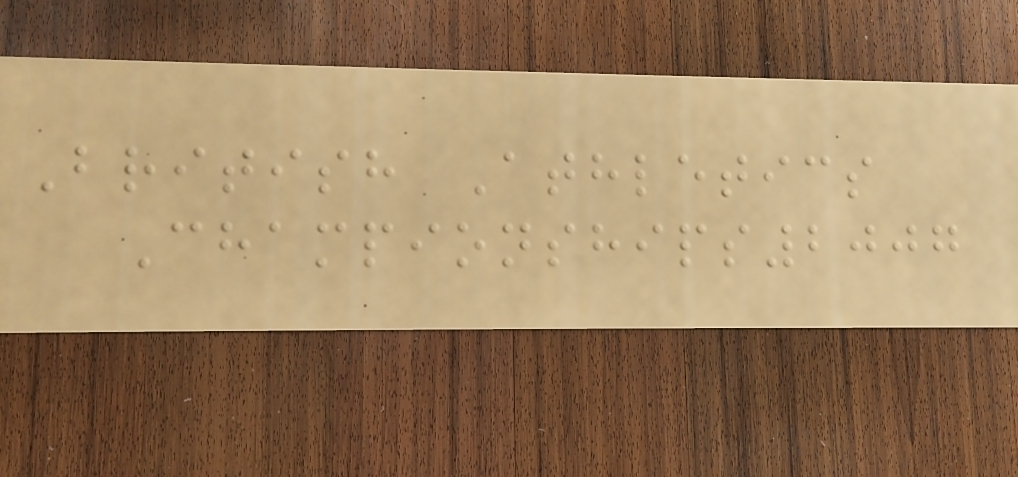British Athletics
Championships2007
